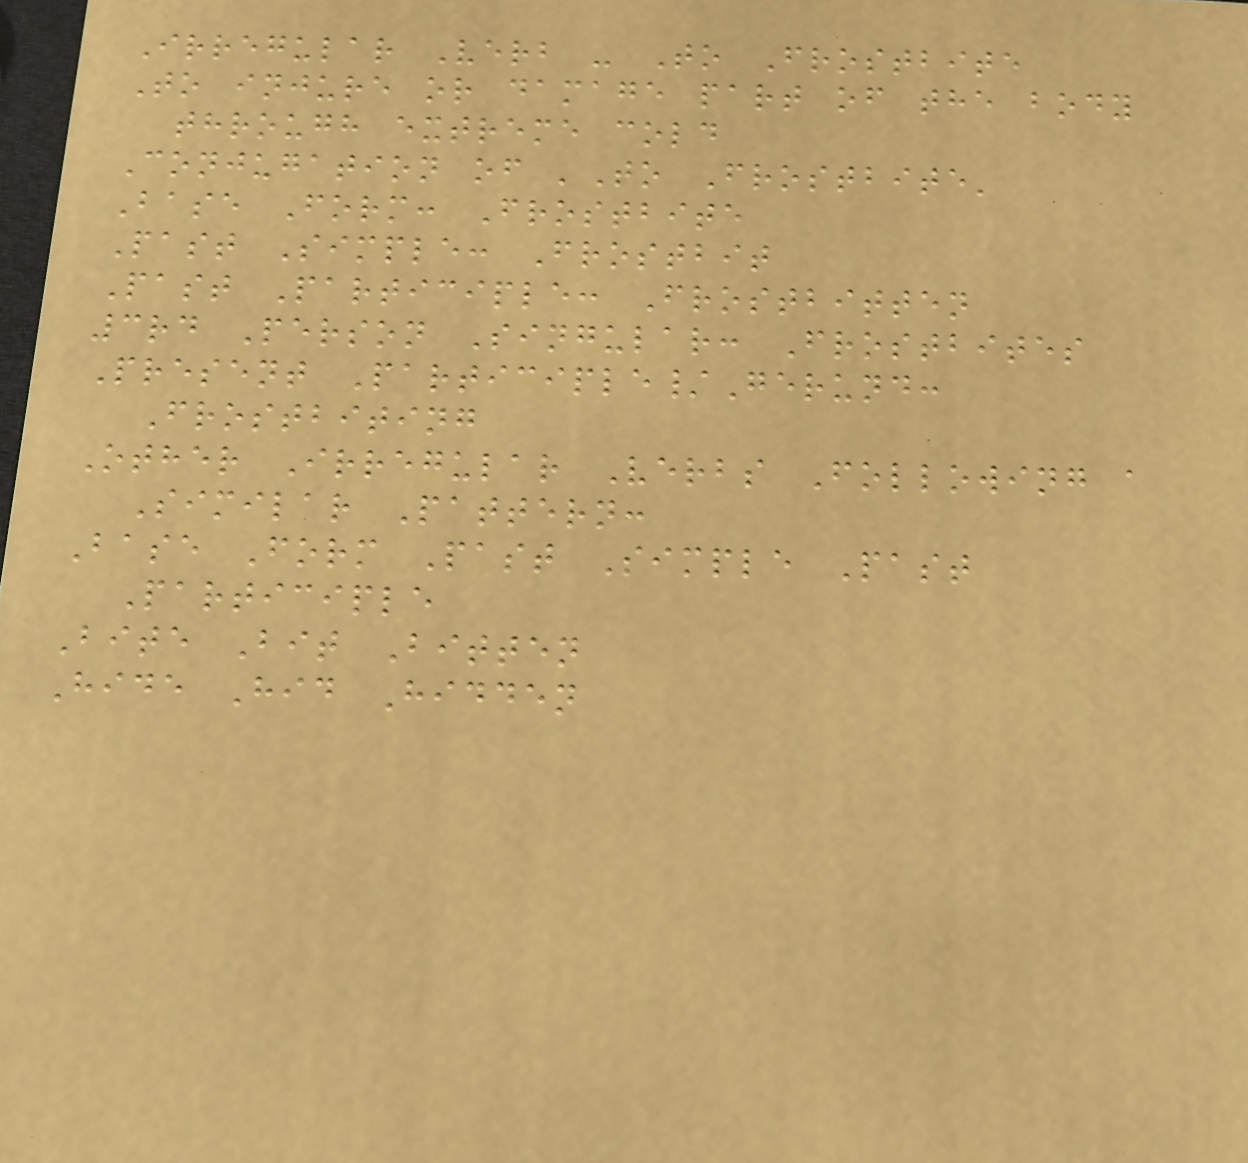Irregular Verb - To Frostbite
To injure or damage part of the body
through extreme cold
Conjugation of 'To Frostbite'
Base Form: Frostbite
Past Simple: Frostbit
Past Participle: Frostbitten
3rd Person Singular: Frostbites
Present Participle/Gerund:
Frostbiting
Other Irregular Verbs Following a
Similar Pattern:
Base Form Past Simple Past
Participle
Bite Bit Bitten
Hide Hid Hidden
